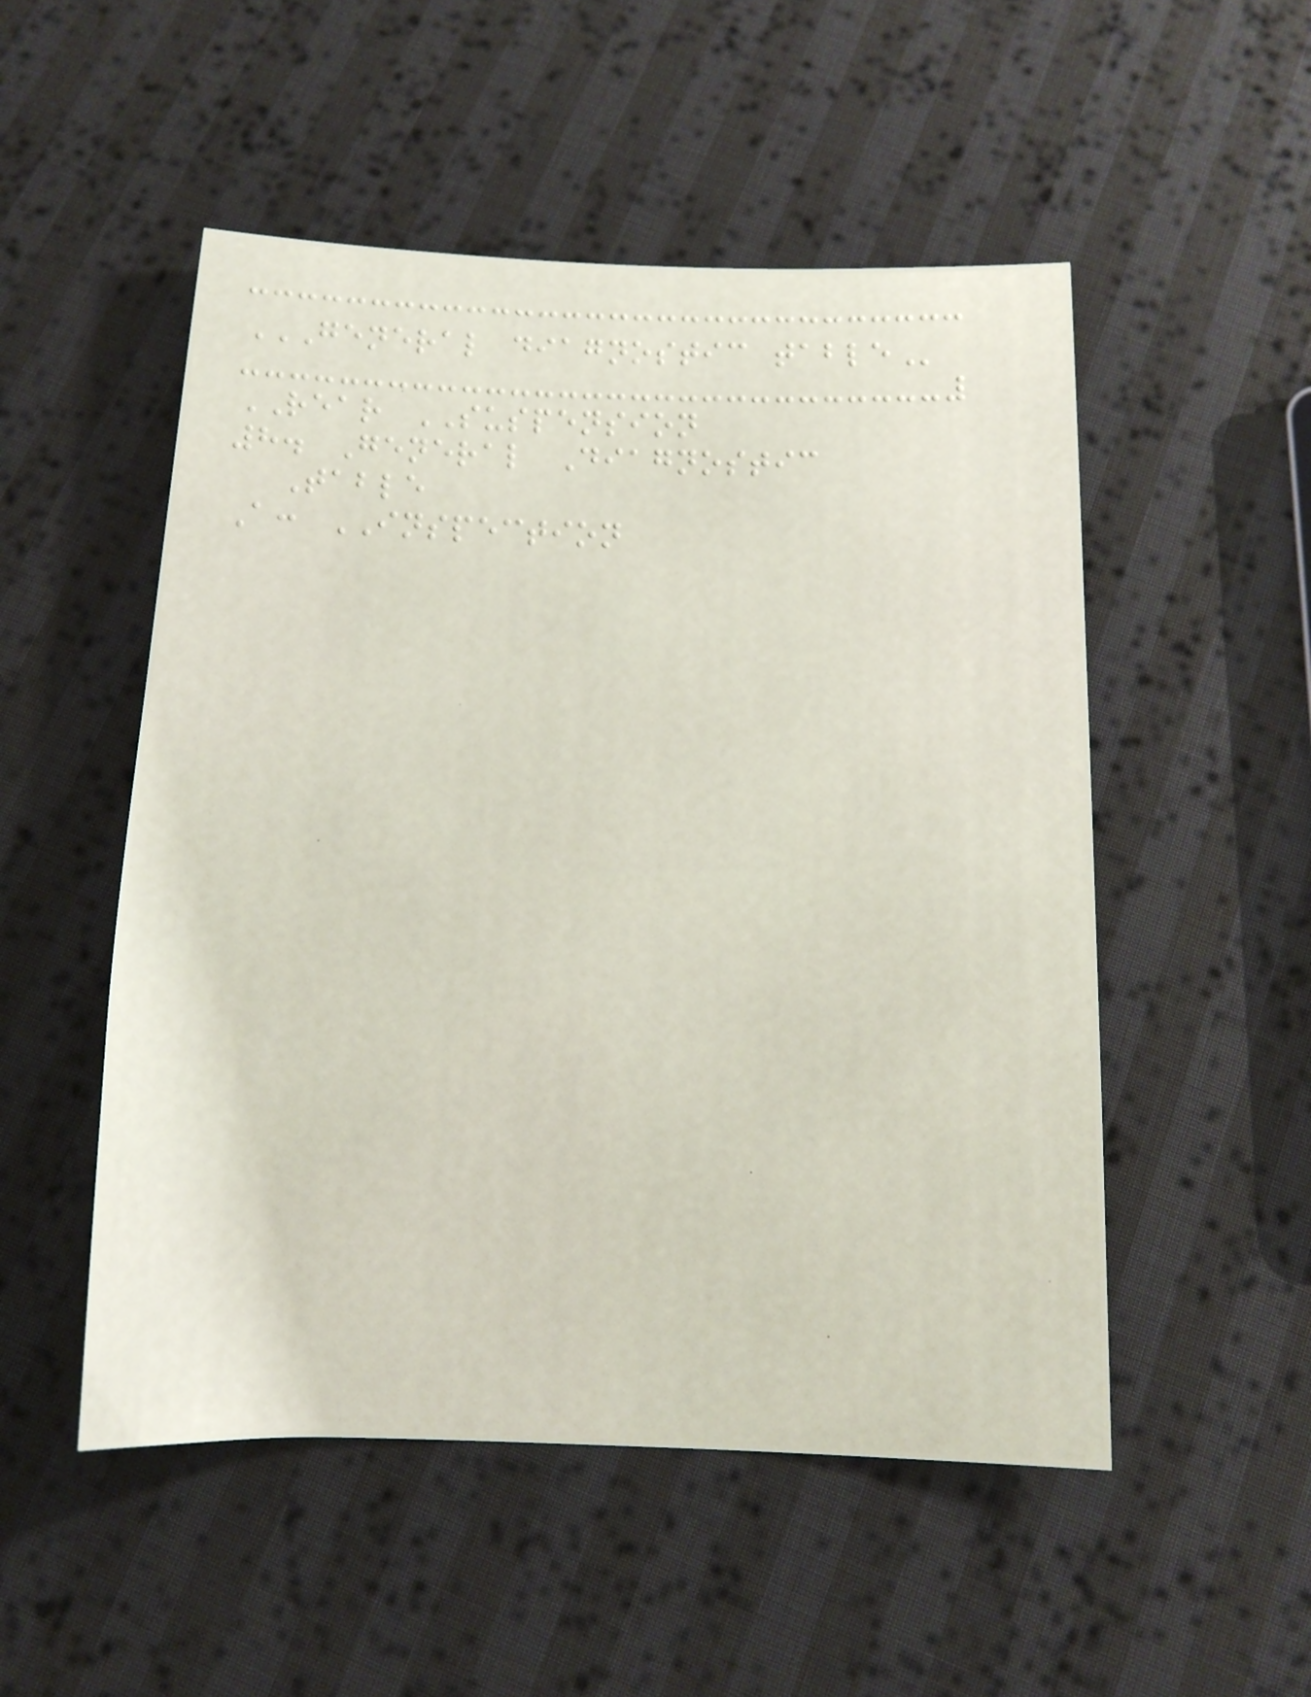GENERAL DIAGNOSTIC TABLE
REAR SUSPENSION
8. General Diagnostic
Table
A: INSPECTION
